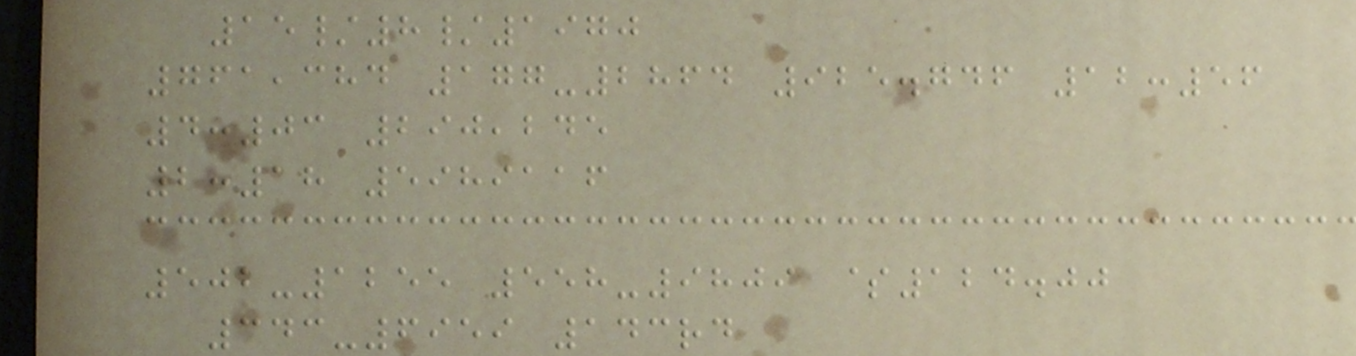15/8/1970
761,384 177-2864 925.746 12:56
4:03 290,245
2:18 5989116
502-1255 558-9809 $124.00
343-6959 143rd
